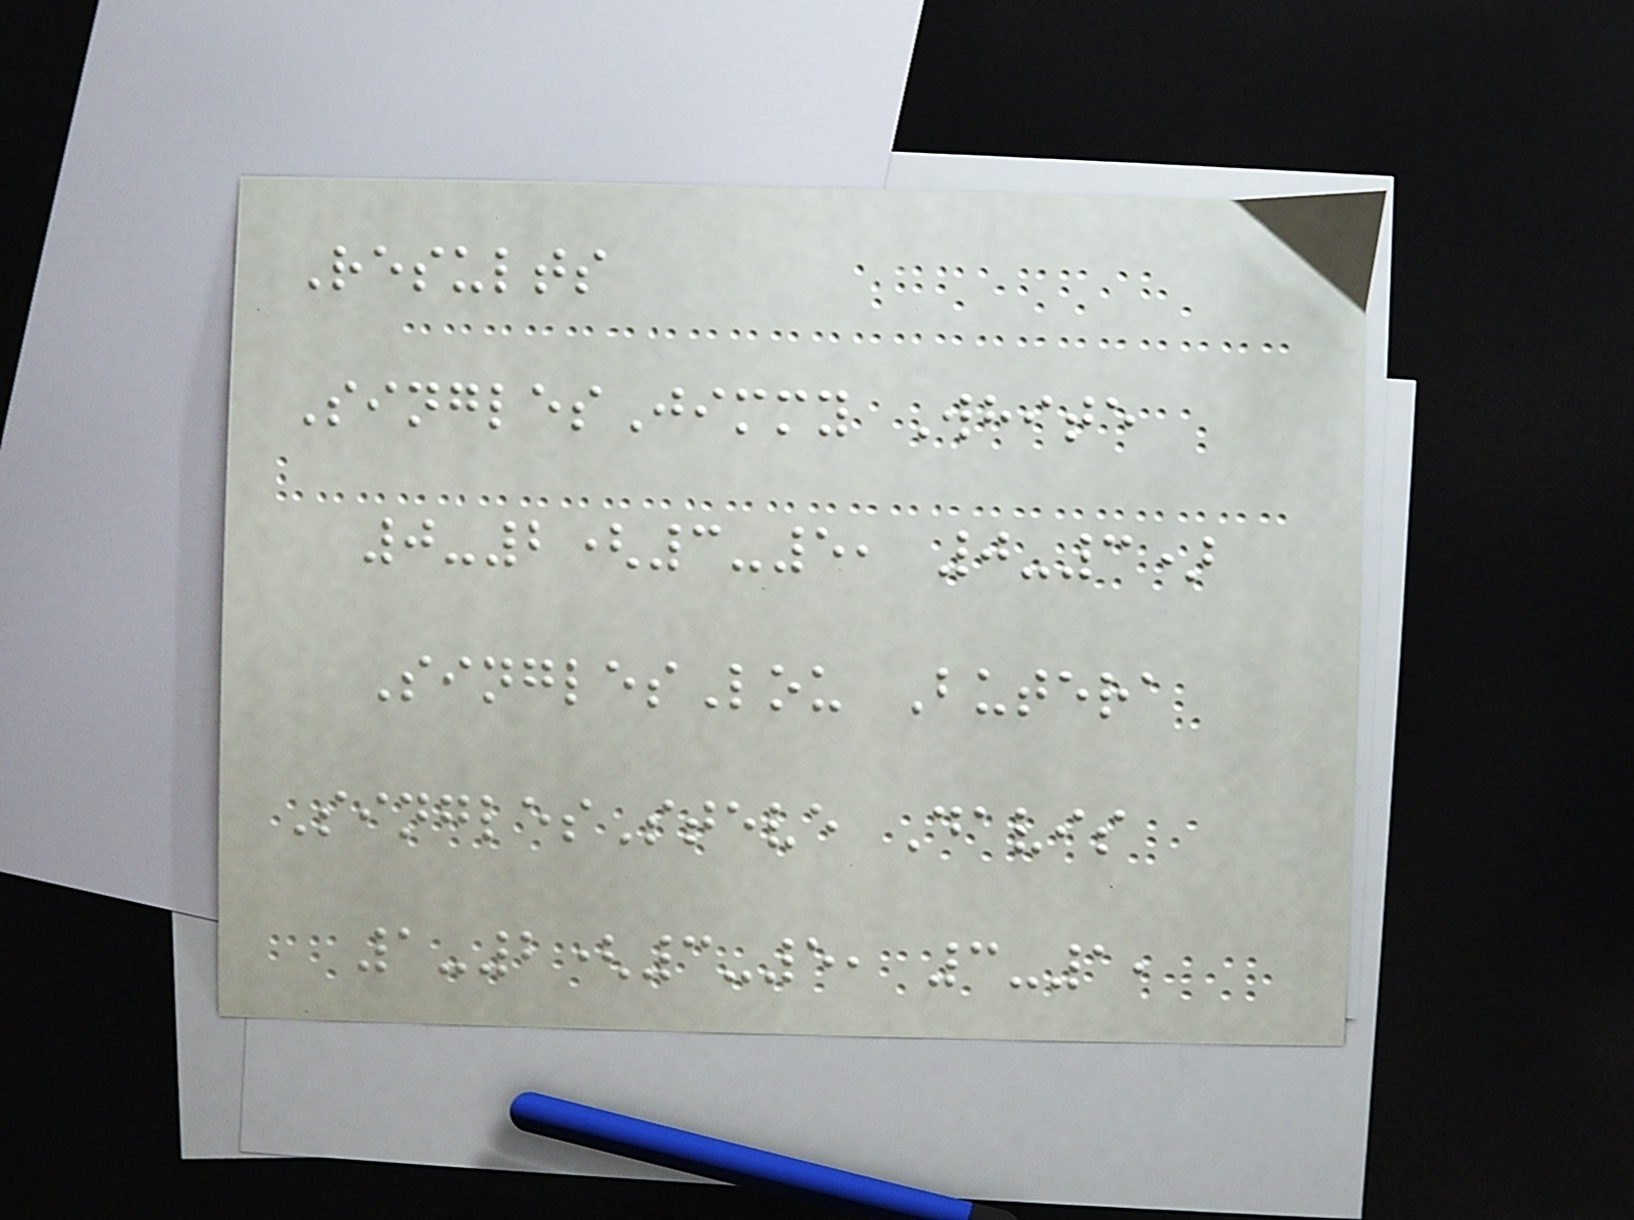Results
SinglesJimmy White
0-2(3-5, 0-3)
SinglesLou Butera
SinglesSteve Davis
1-2(3-5, 3-1,
